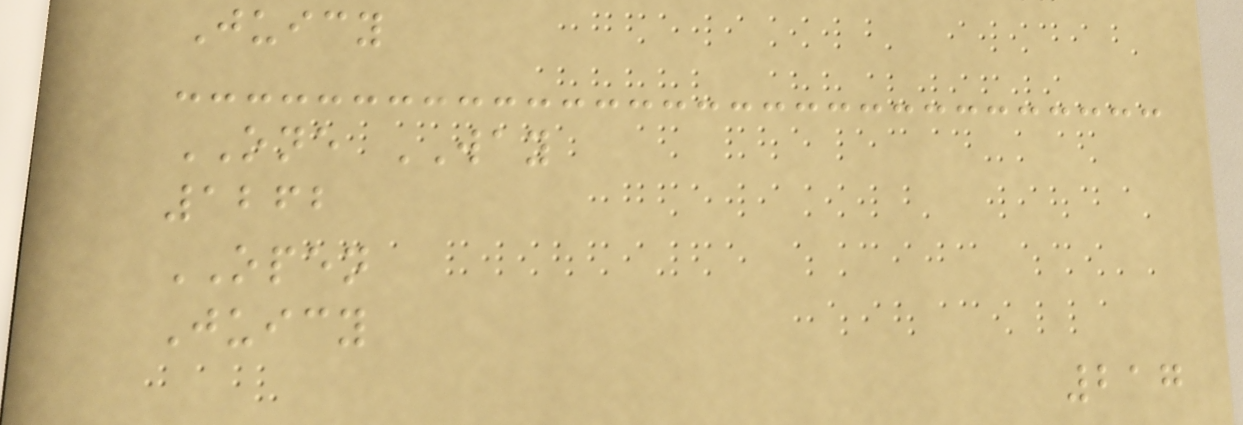Juicy
ONE WAY
1262
OPEN
Juicy
217
